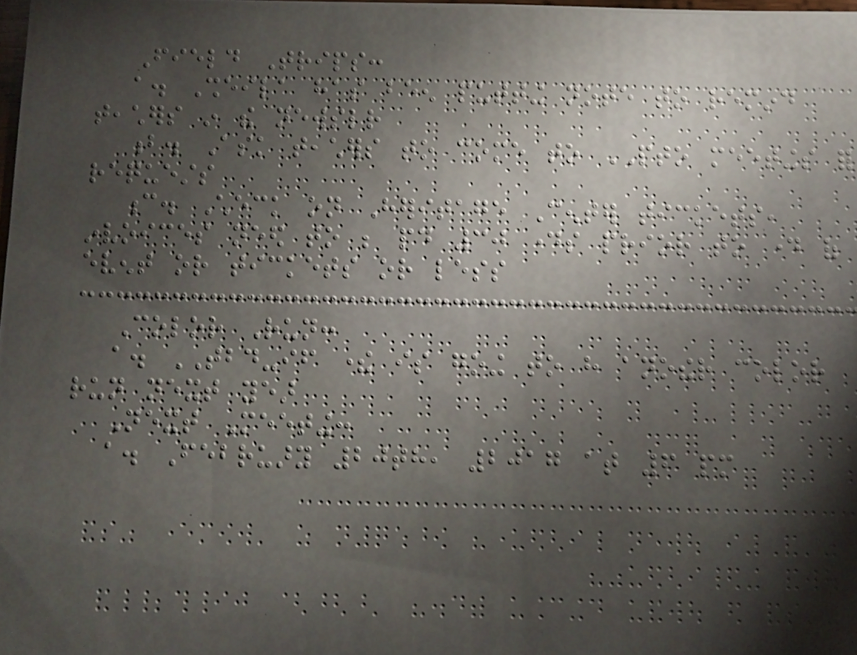Field Trips:
a. Sheila has been putting note to remind
teachers in the newsletter
b. Ask teachers to come to PTO meetings for
requests
c. Check on Heritage Center tickets,
invoices need to be paid 30 days prior to day of
event or tickets or less
Color Run:
a. TBD-if there is going to have another color
run next year
Next Meeting:
a. February 20th, 2017 at 6 pm
